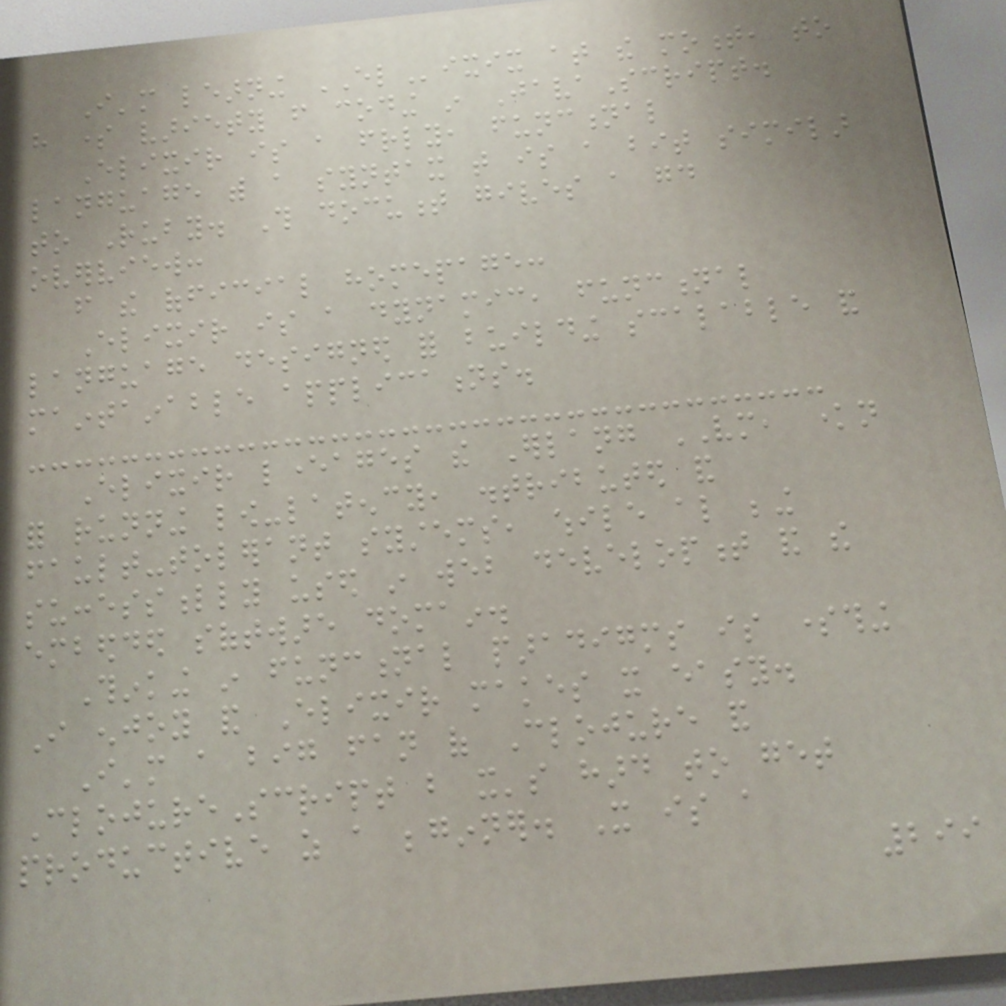I'm learning ELixix at the moment, to
have some variety from coding in JavaScript.
Elixir is a friendly, functional
language with a syntax that is a bit similar
to Ruby. This document gives a good
overview:
from the official homepage:
Elixir is a dynamic, functional
language designed for building scalable and
maintainable applications.
Elixir leverages the Erlang VM, known
for running low-latency, distributed and
fault-tolerant systems, while also being
successfully used in web development and the
embedded software domain.
Thinking in functional paradigms is something
I enjoy and Elixir makes it easy.
I'm a big fan of Clojure and
ClojureScript but it's hard to get
productive as a beginner. It is a
299
